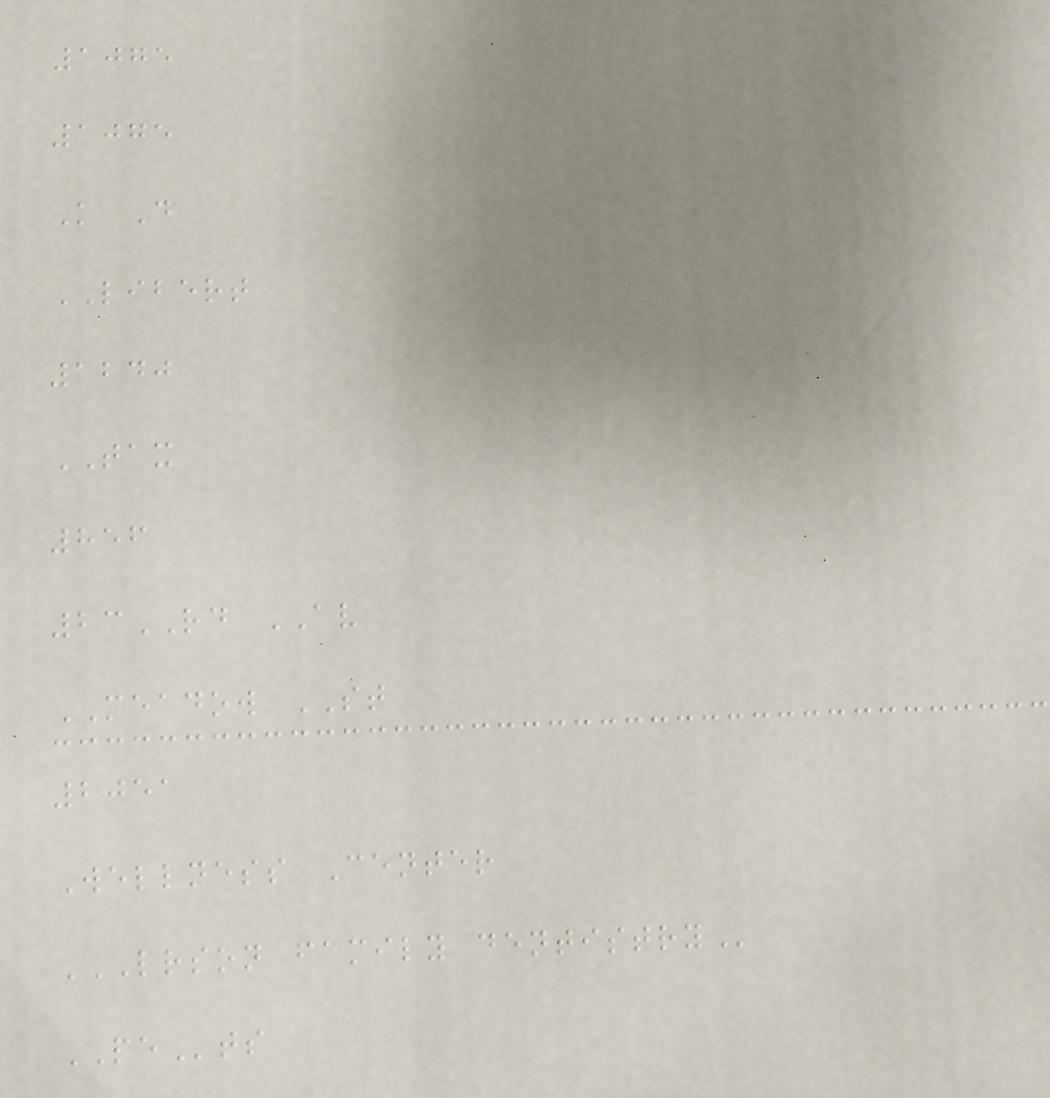1075
1075
K D
LIBERT
1240
TAX
856
23RD AV
MEADOW ST
2051
Wellness Center
LRSON FAMILY DENTISTRY
PEts
